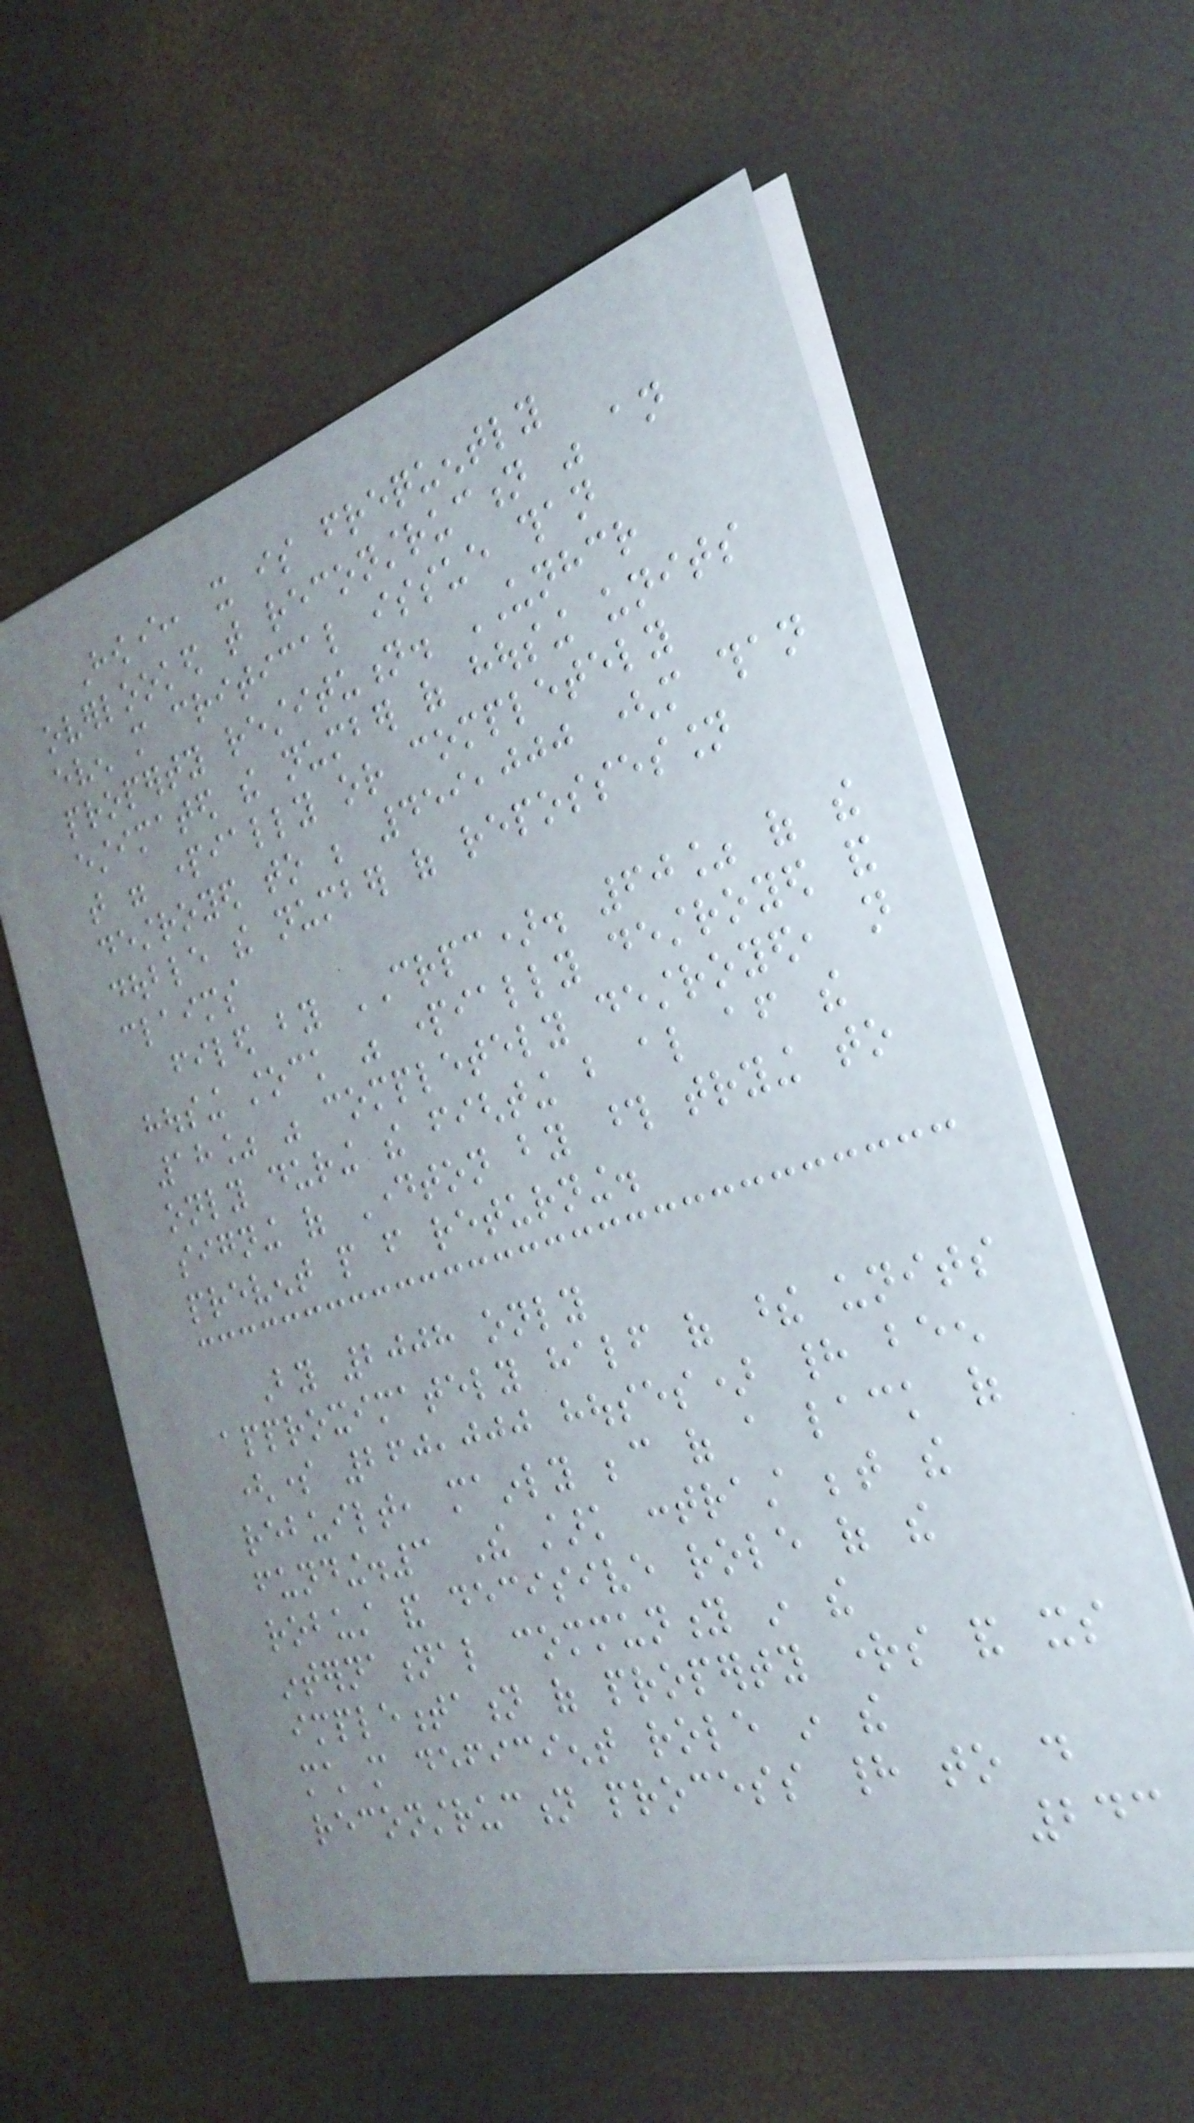However, it is frequently
overlooked that reconstruction was an
even more critical issue than
property restitution. UNHCR
estimated the number of housing units
that were partially or completely
destroyed to be 459,000 (more than
double the number of repossession
claims
filed by CRPC). 60% of the
housing stock was partially destroyed and
18% was completely destroyed, not
only during the fighting but also after the
signing of Dayton by those trying to
prevent people from returning.
By 2008 only
approximately half of these units
(some 260,000 houses) had been
rebuilt, mainly because of a lack of
funding.3 The stark contrast between the
robust and decisive role of the
international community in the
implementation of property rights and its
much more deficient role in the
reconstruction process had to do
243
